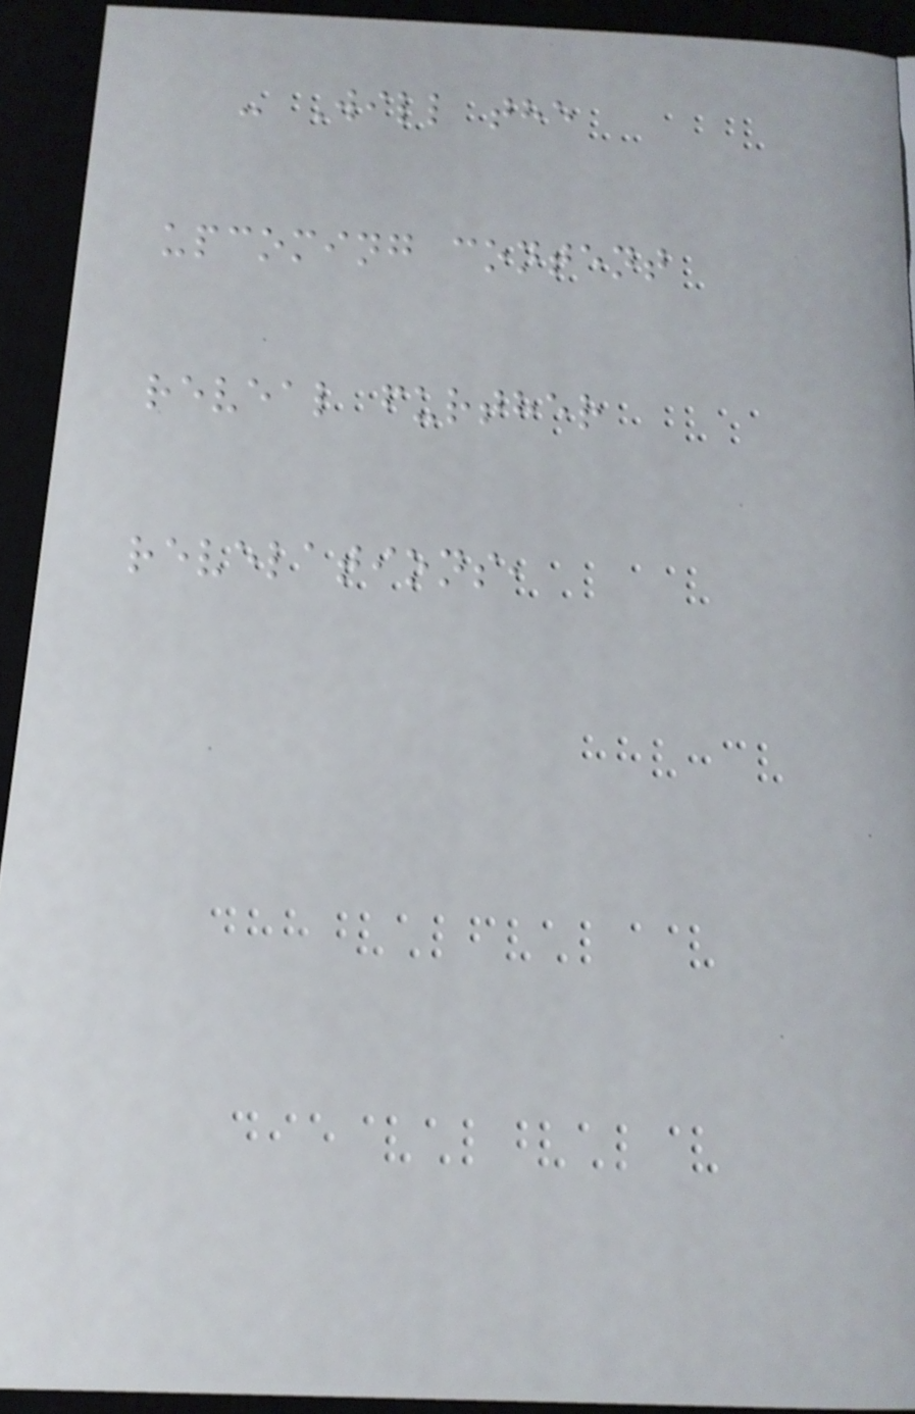- Will the
upcoming content
reveal further
revelations,
